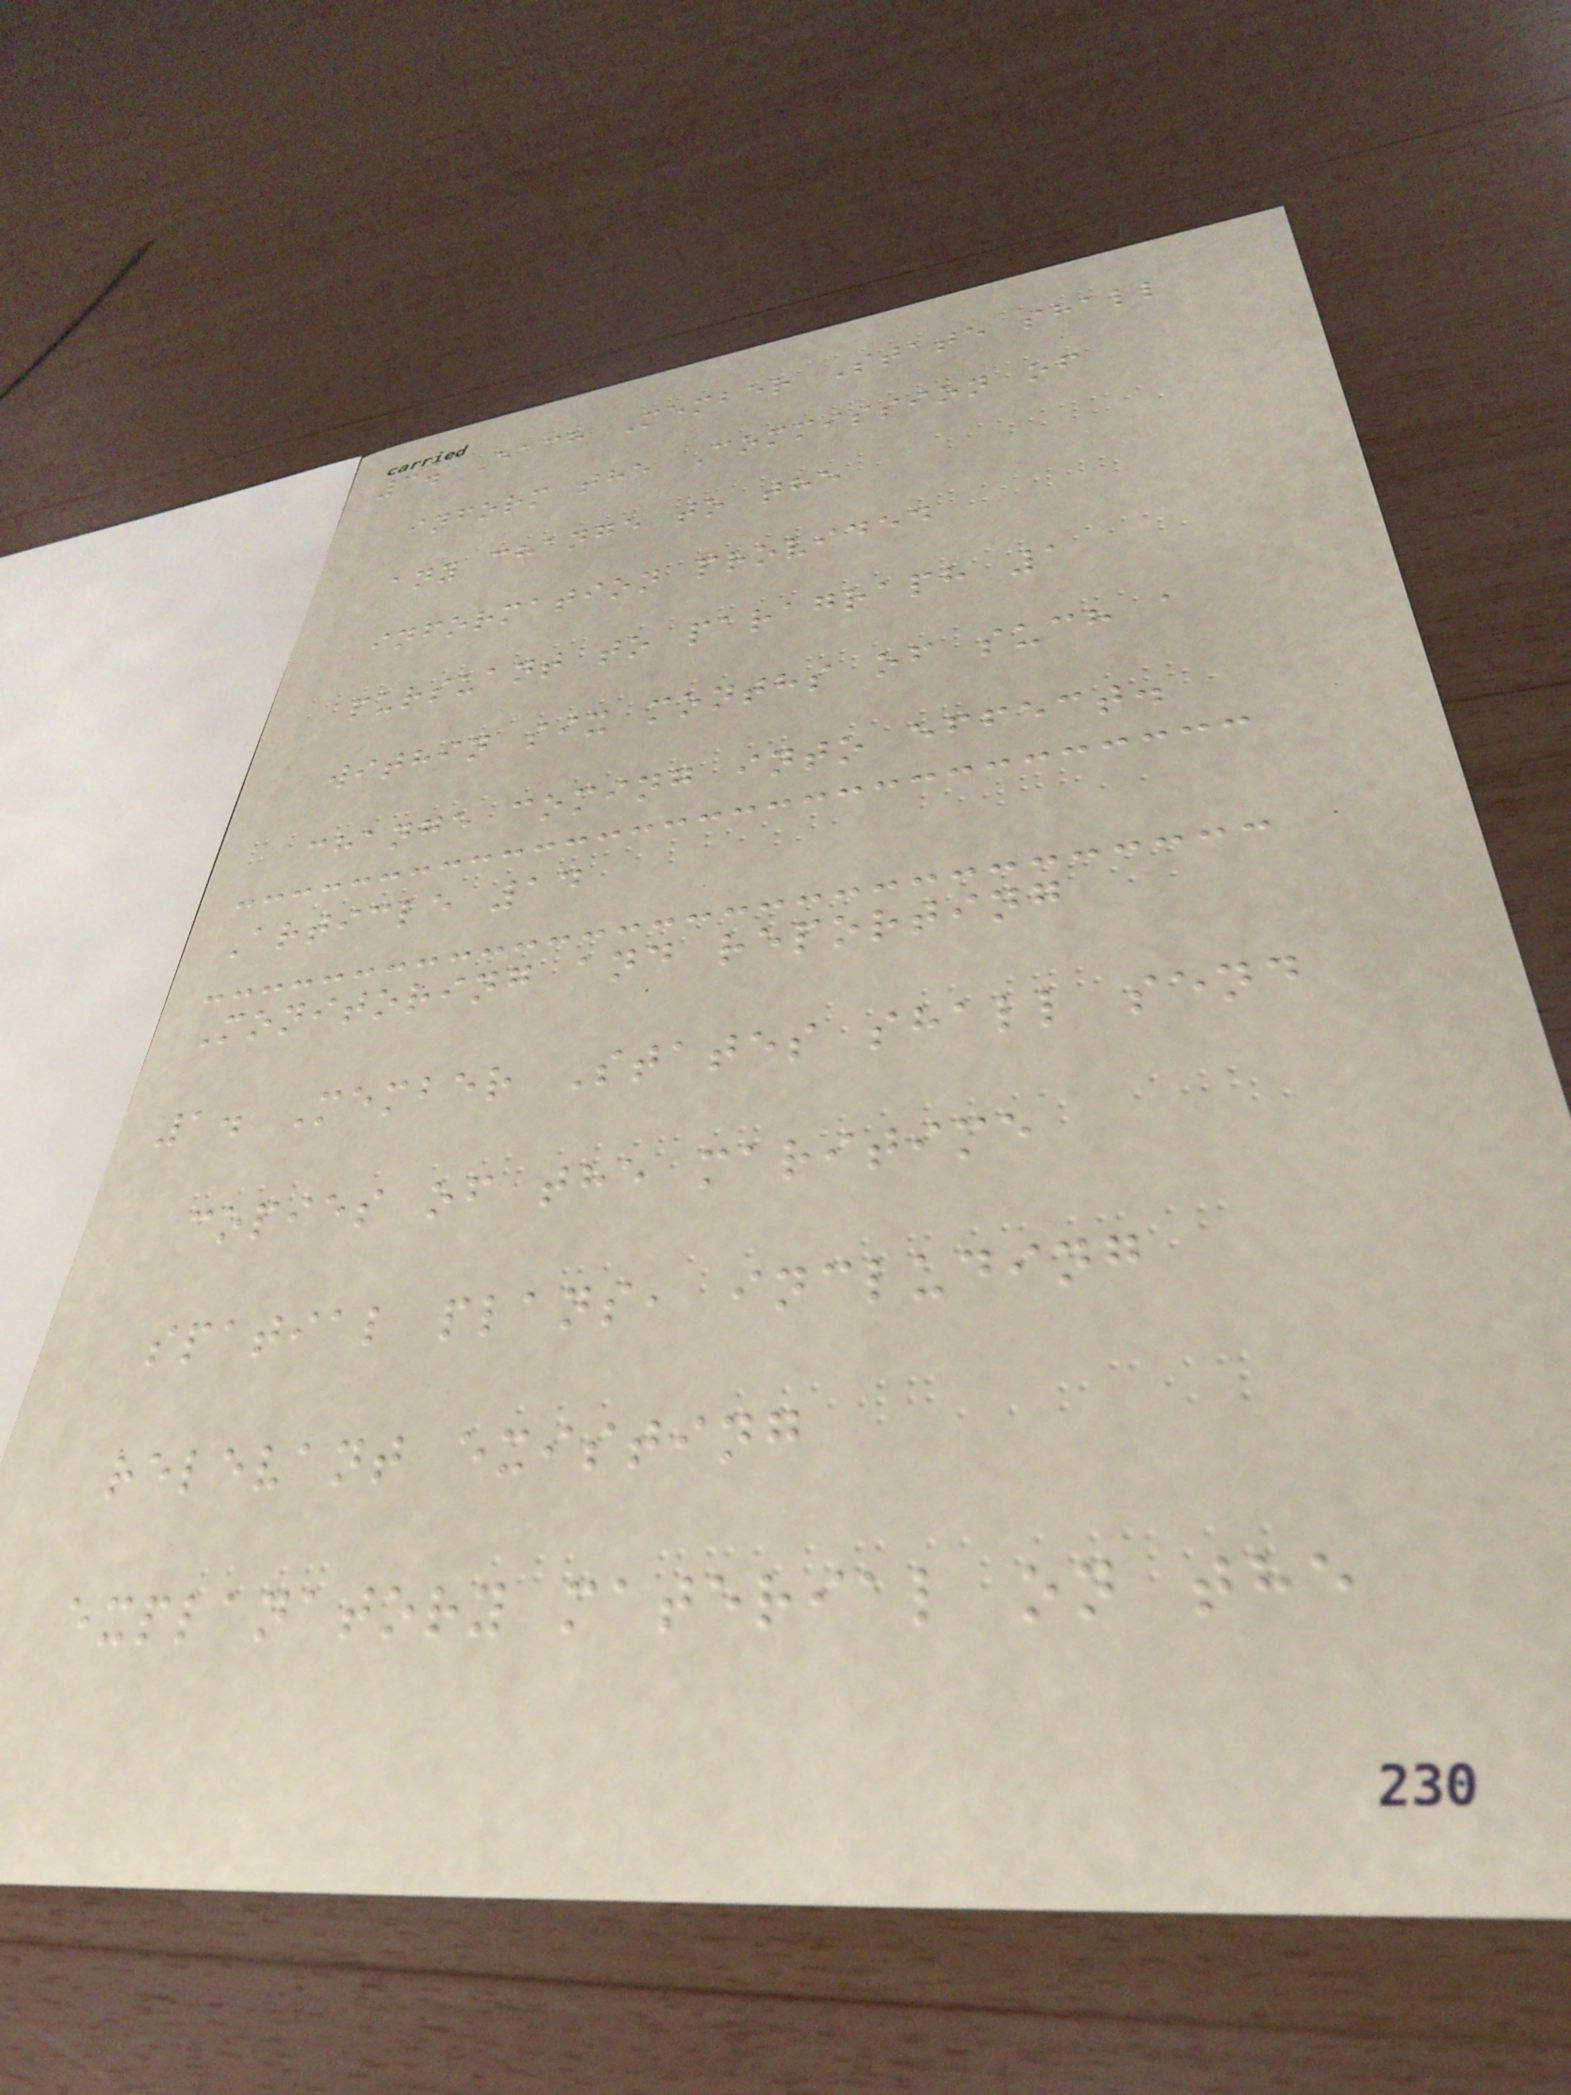3. Each Member State shall
inform the Commission of
any change to the
information provided
pursuant to paragraph 1
within six months of such a
change coming into effect.
Article 14
Monitoring and reporting
1. Member States shall send
copies of the maritime
spatial plans, including
relevant existing
explanatory material on the
